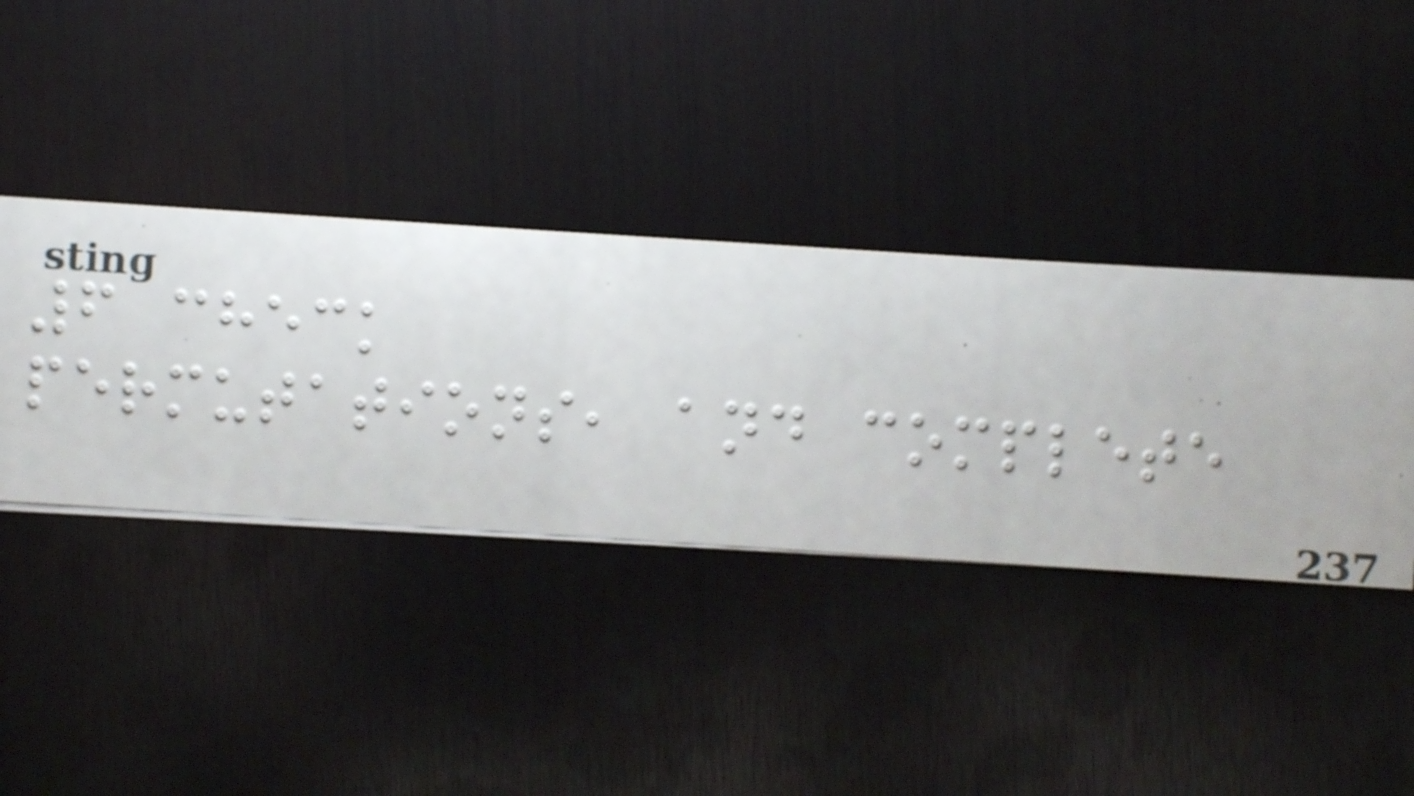6 check
permutations, and complete
